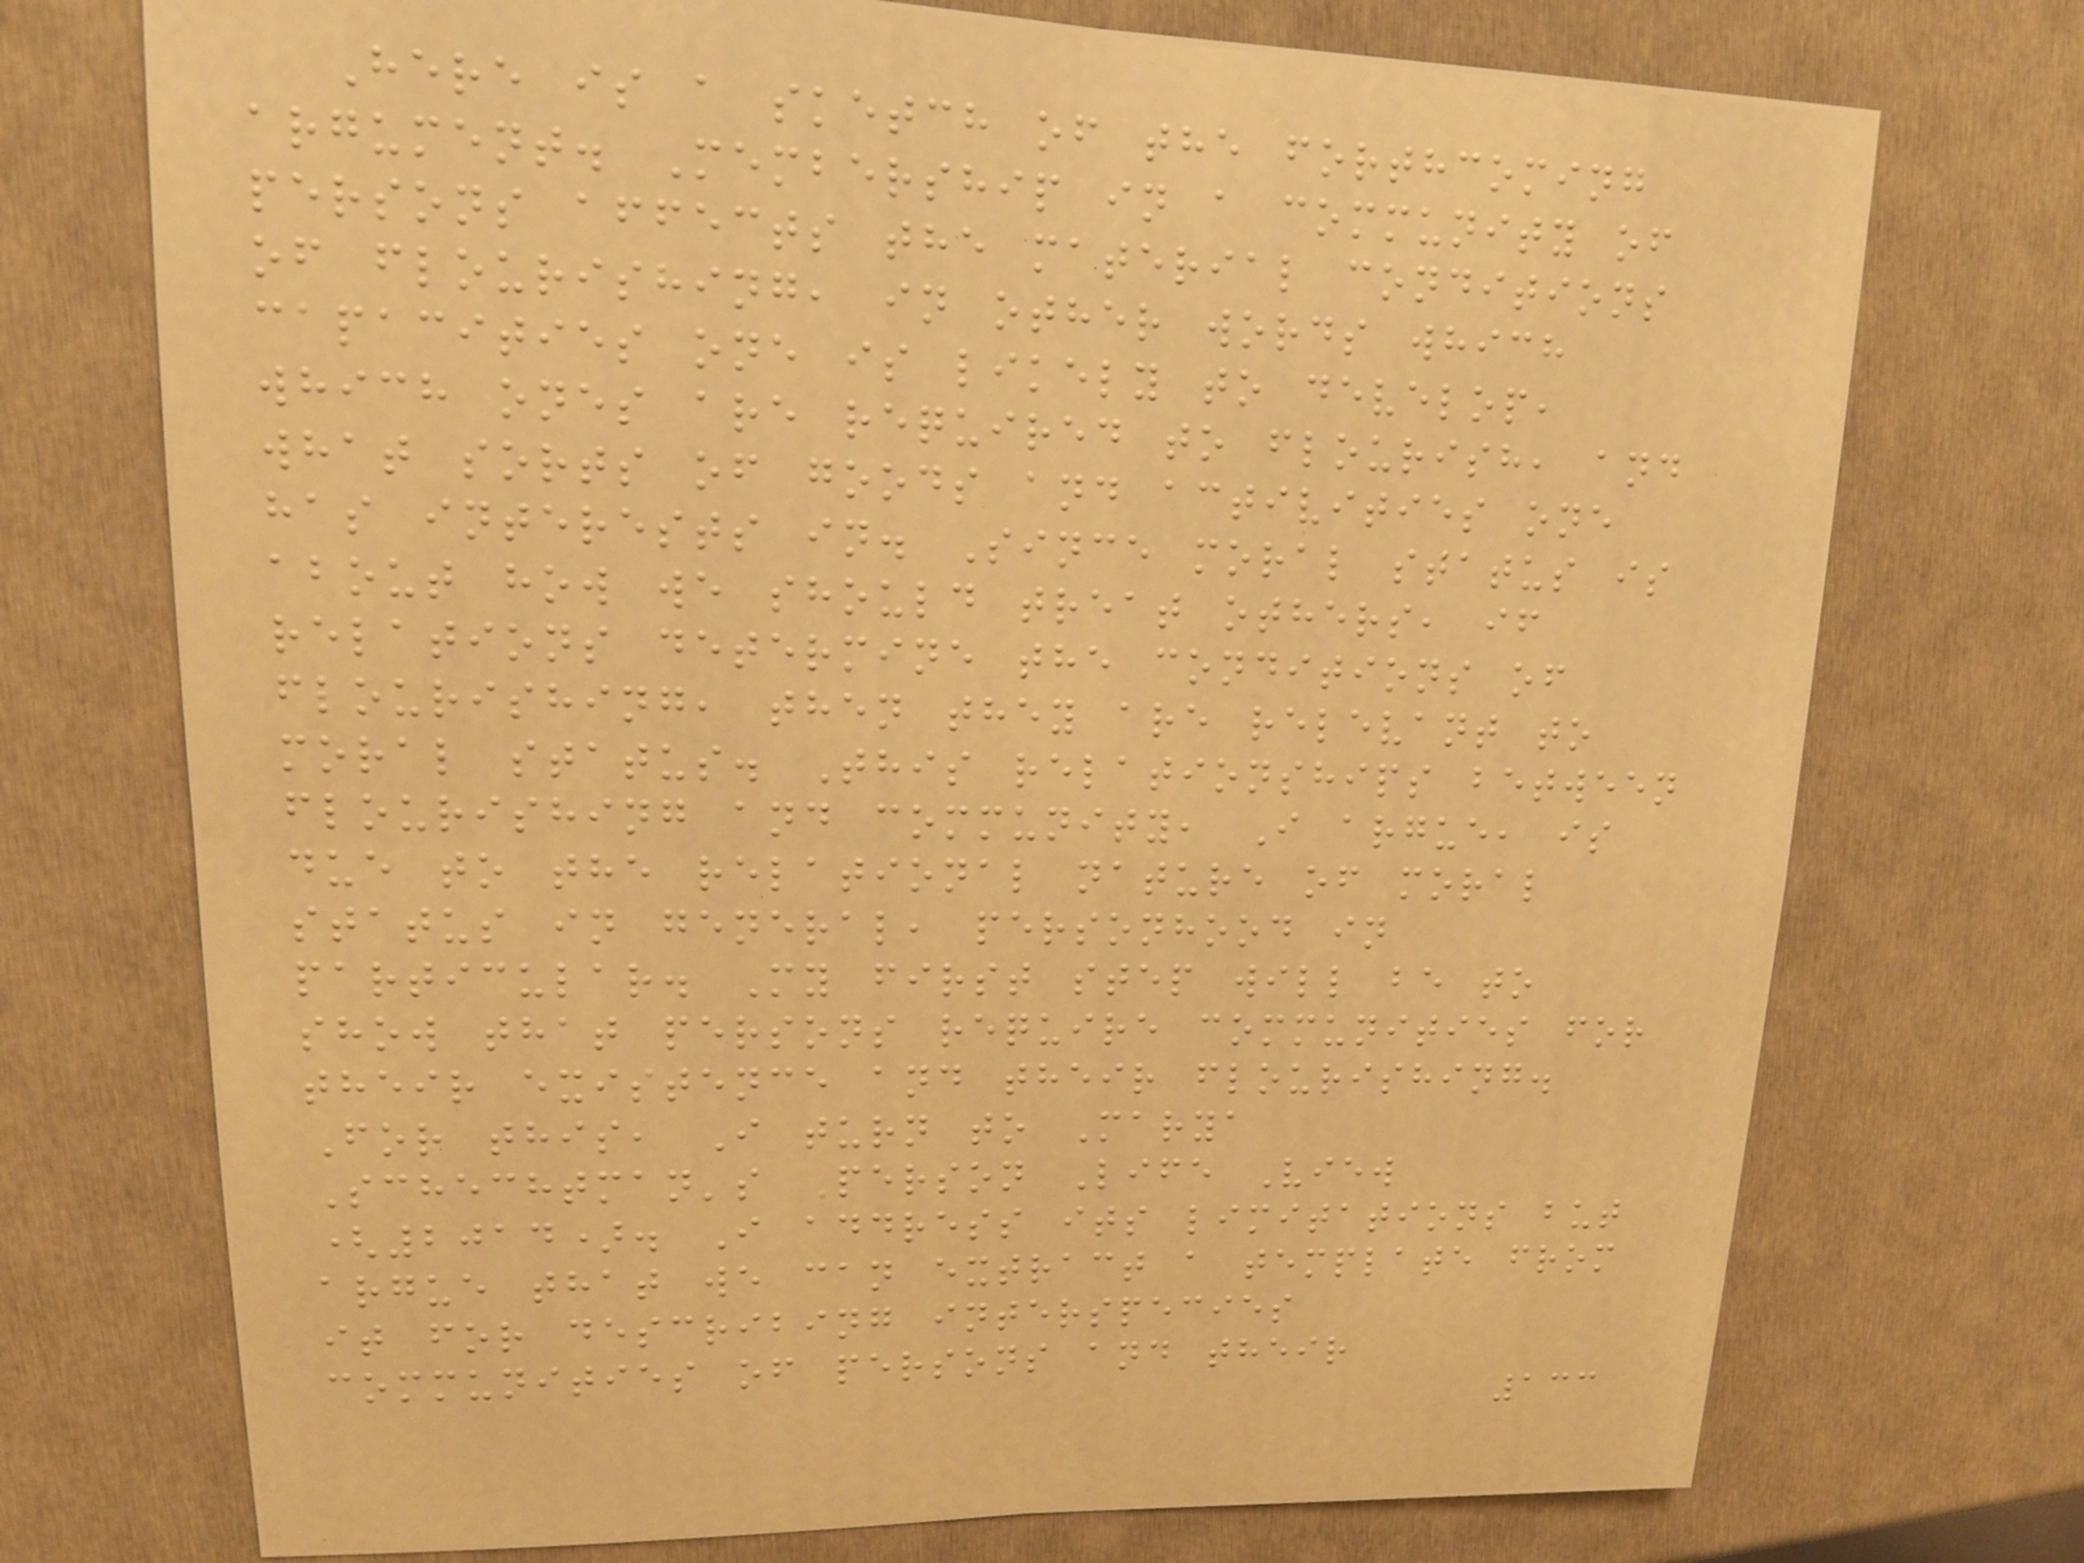Here is a sketch of the forthcoming
argument. Membership in a community of
persons affects the material conditions
of flourishing, in other words which
capacities one is likely to develop,
which ones are required to flourish, and
what sorts of goods and activities one
has interests in. Since moral status is
about how we should treat others, if
relations determine the conditions of
flourishing, then they are relevant to
moral status. This relationships between
flourishing and community, I argue, is
due to the relational nature of moral
status in general, personhood in
particular. My first step will be to
show that persons require communities for
their existence and their flourishing.
For this, I turn to Marya
Schechtman's Person Life View
(2014). I address its limitations but
argue that we can extract a template from
it for describing interspecies
communities of persons and their
133
